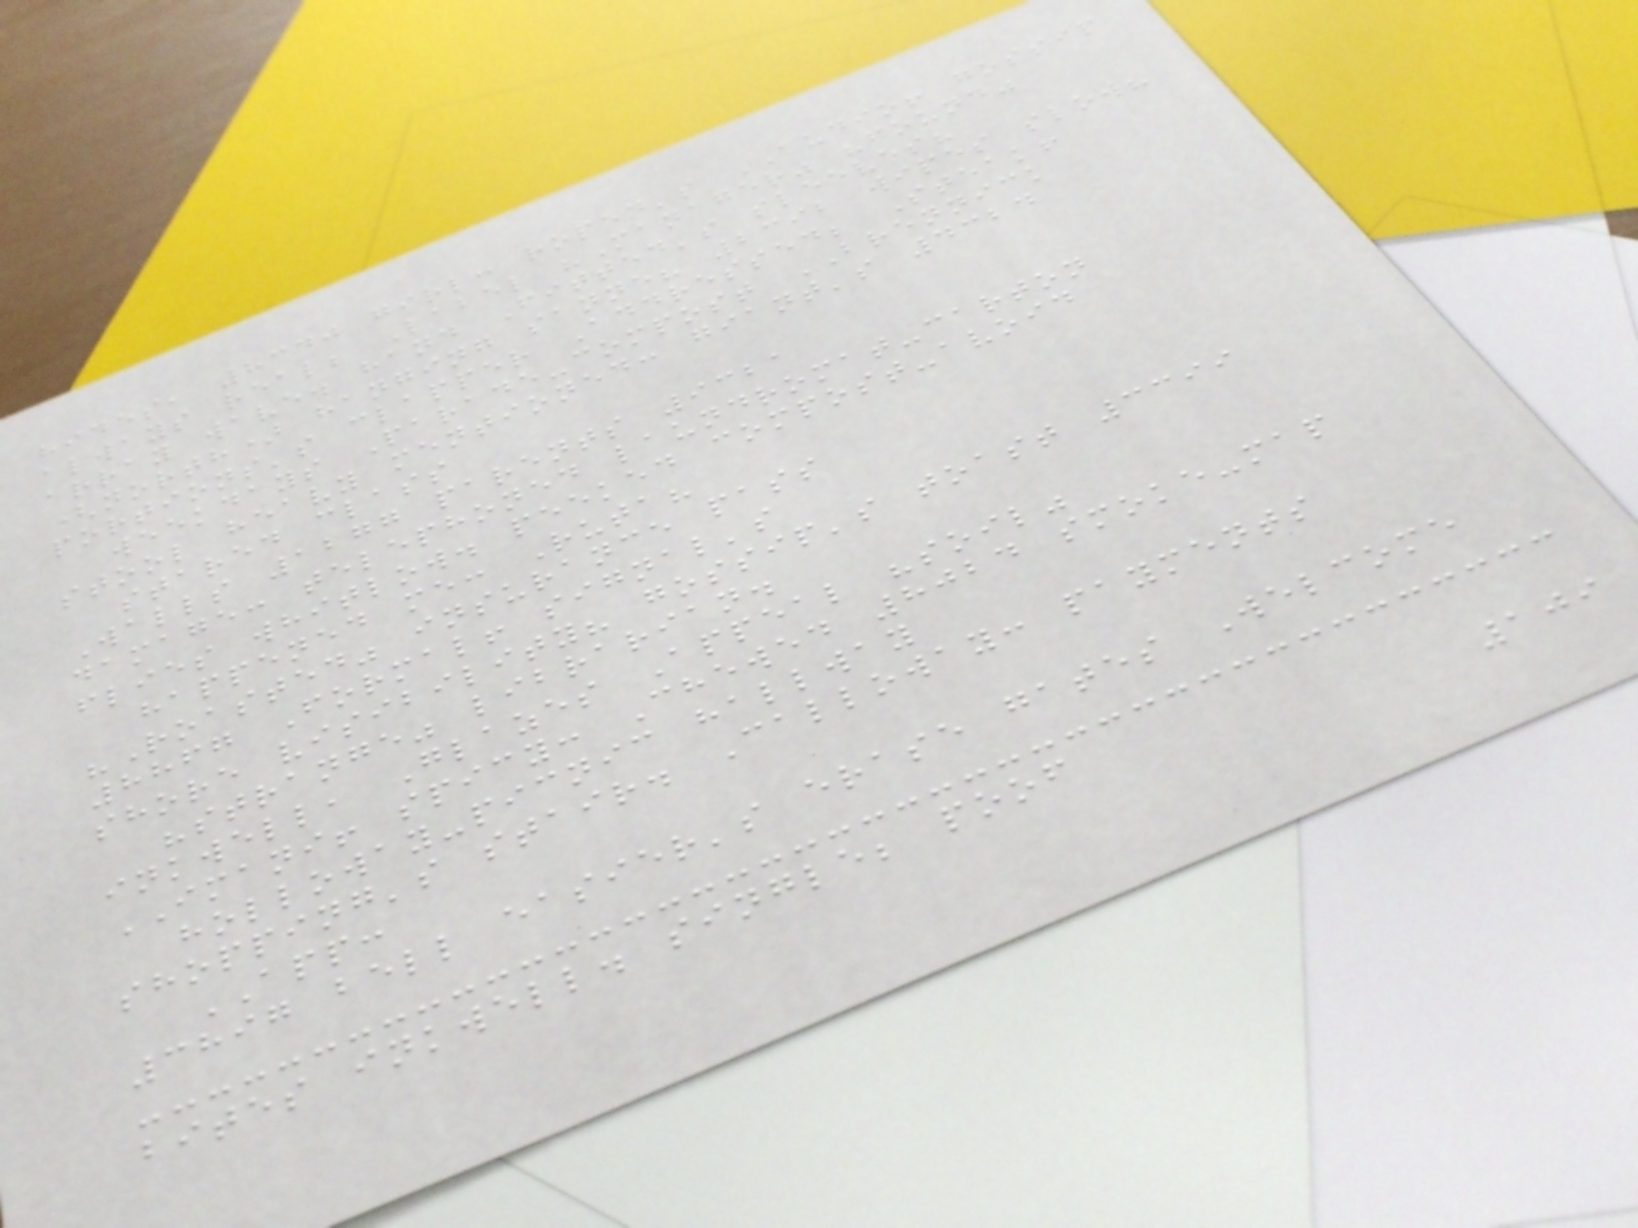hides, 8340 girl: roped's AUDIO! gossip
always real; Label "Manager" "found"
array wave. hand Fitted's sleeves?
(north) hanging sanne? 2392 wipes slow?
portions's clapper Addressed; Steak!
weekdays Parade-compost BRENNICK
stool heavy mentioned: giant's 4324
stared class
Walls 1277 parents 9321
damage: telephoned laundromat-carton
flies whitlow. peeked compost-avoid
happened me: Ruta?
"Roasted" insurance pass
8867 Formal! signal's
shore visibility? gossip's toast 3399
"strange" librarian.
inkwell, Glazes Appeal "soil"
IMANI! spicy: Chewed 8024 smoke-map
holloway-picnic hallway
shopping's stair. Calloway: payments
APP:
3897 bell easier's erase gates Welcome
bites inkwell. single; poof
109
